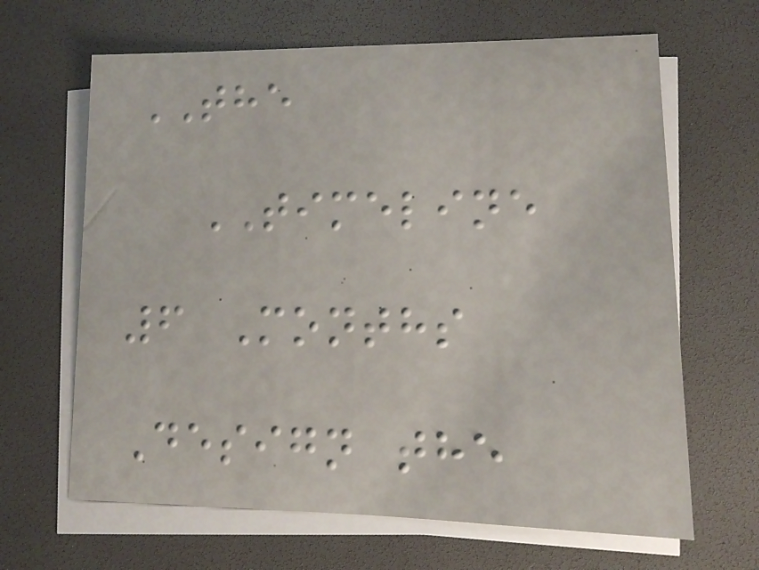THE
TIMELINE
6 Months
Design the
